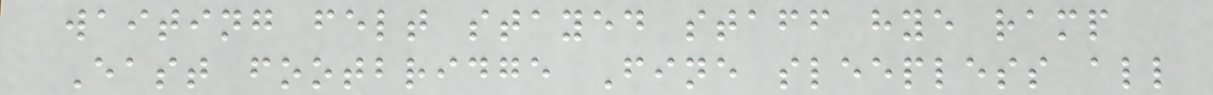waiting felt stayed staff hye ramp
East footbridge Fine sleepless all
